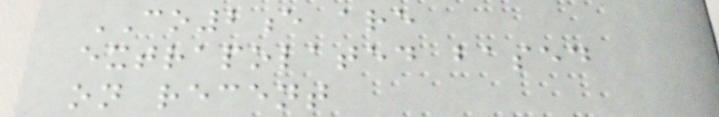CO2e are
extrapolated based
on recent
